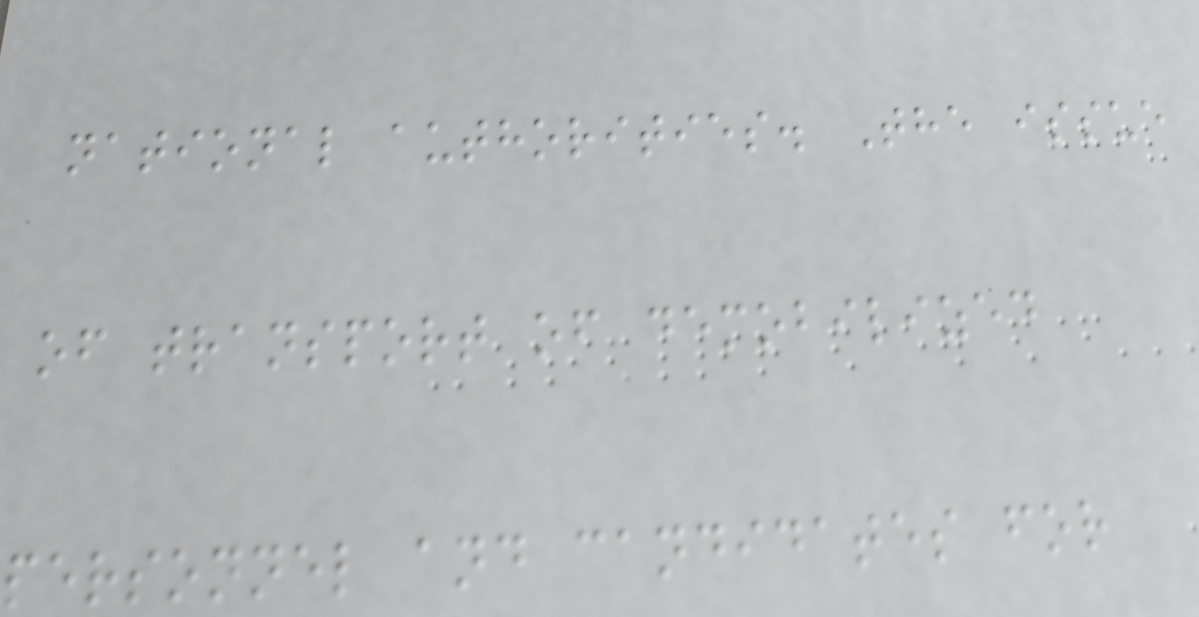national authorities. The issue
of transport of demobilized
personnel and candidates for
